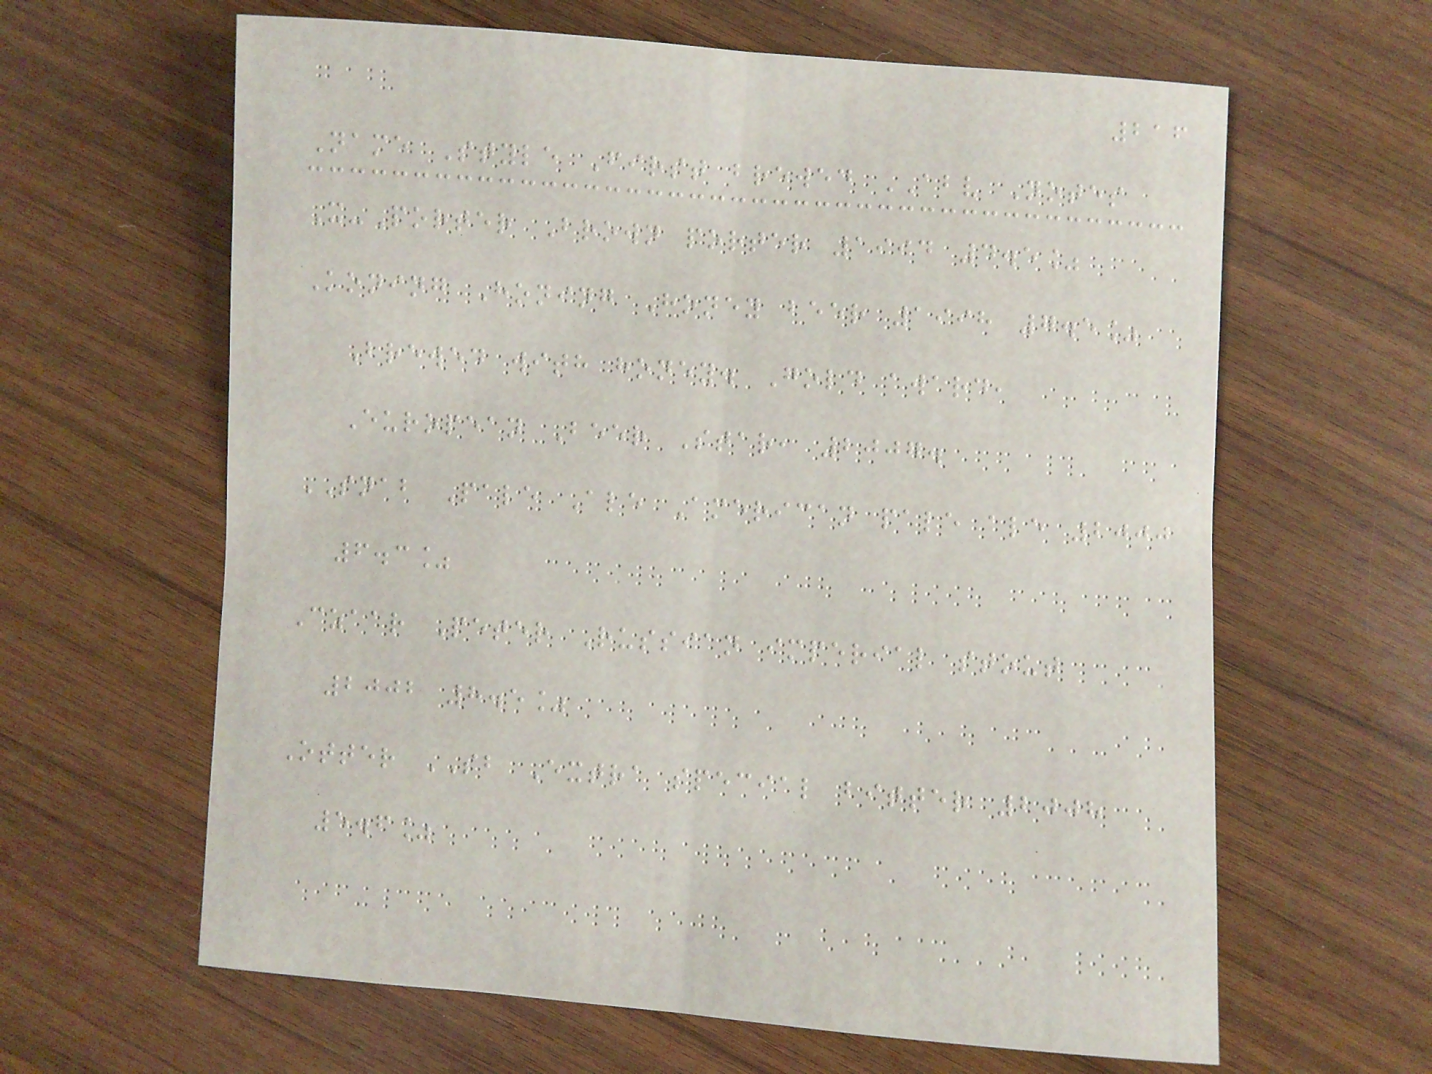216
Name Style First brewed ABV Notes
X-Porter Brown porter 1994 4.5%
Koning Honing Honey beer 1998 7.5%
Brewed with honey. Gold award,
European Beer Star, 2007.
SNAB Pale Ale American pale ale 2000
6.3%
Czaar Peter Russian imperial stout
2002 8.5%
Otter SB Extra special bitter 2008
5.6%
